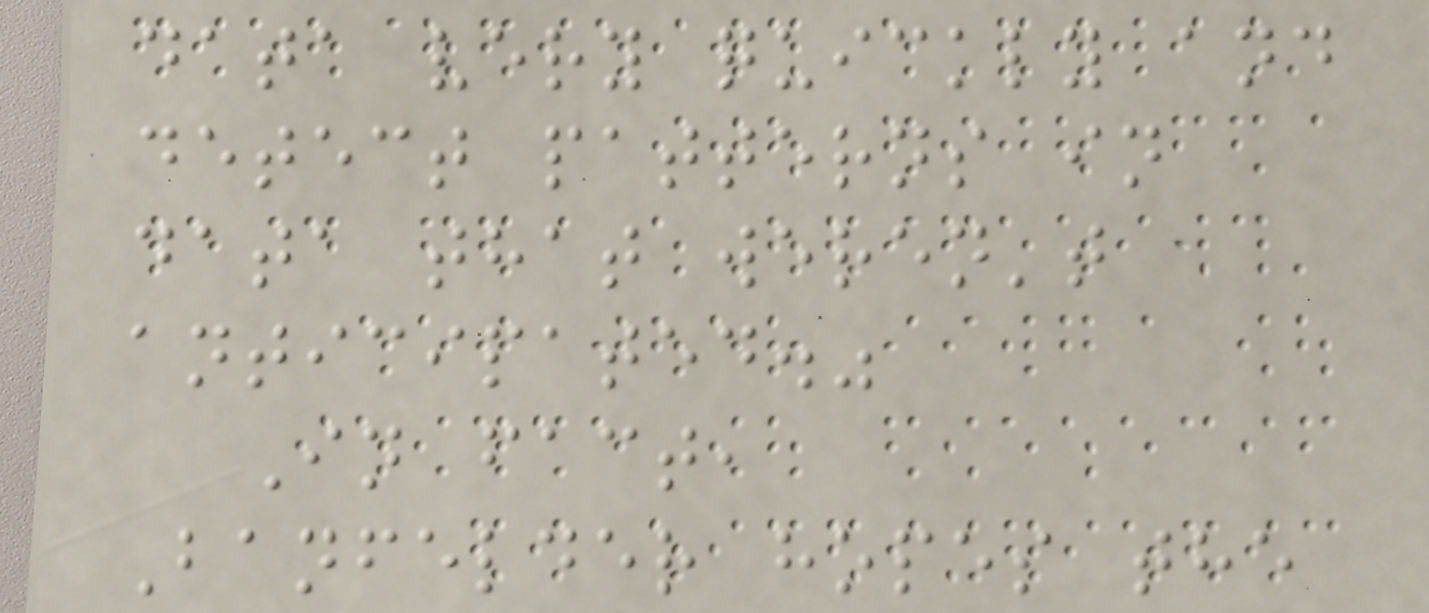data very quickly and
detect patterns in
data that weren't
anticipated."
In fact,
Banfelder hopes the
